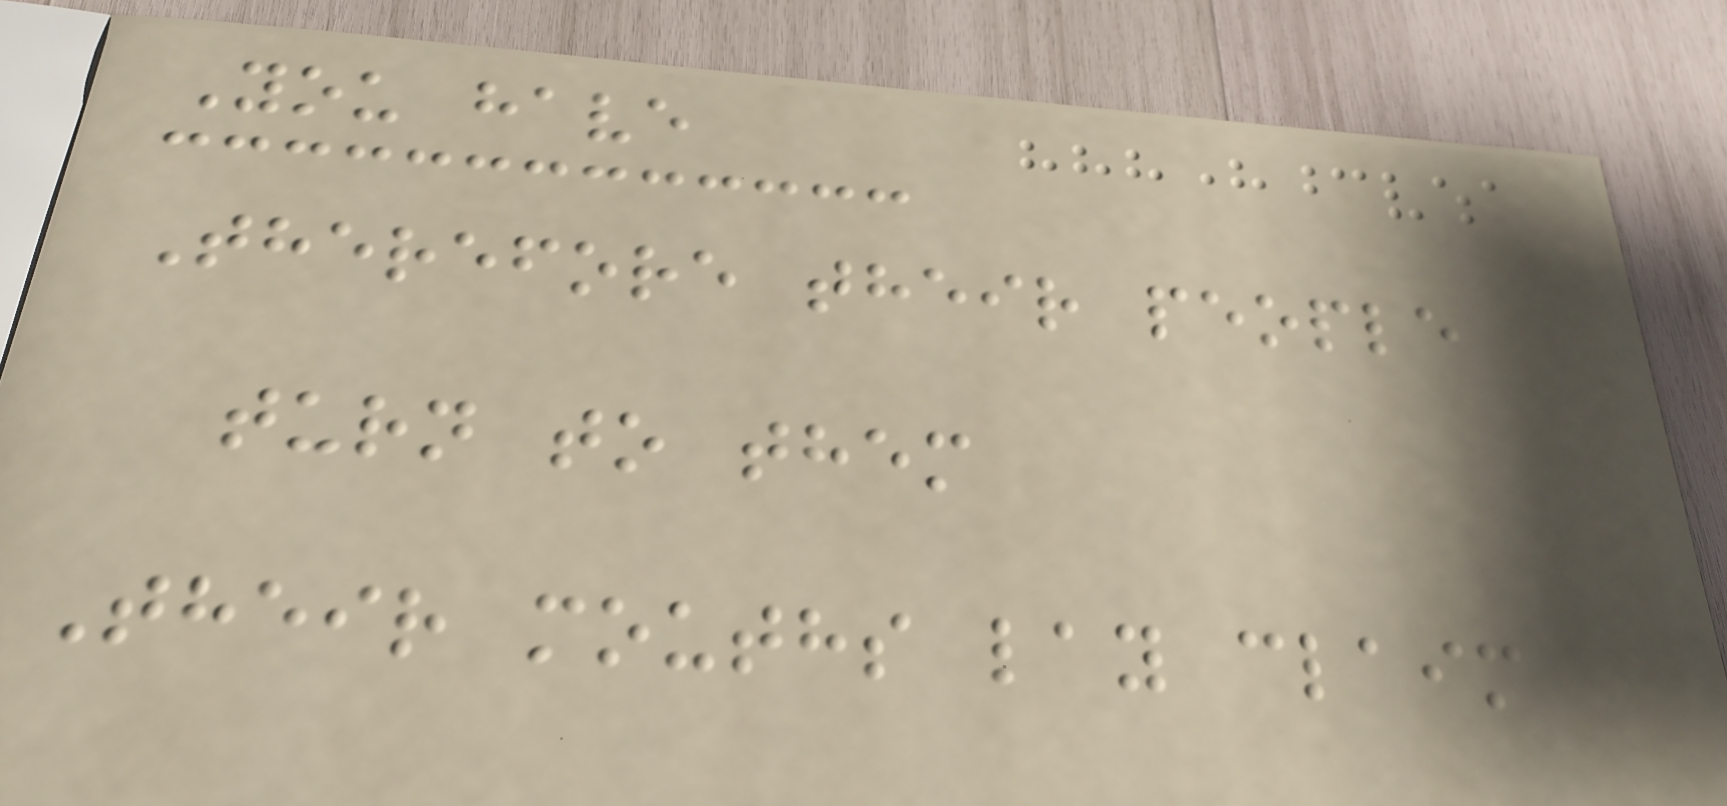You have
Therefore their people
turn to them
Their mouths lay claim
